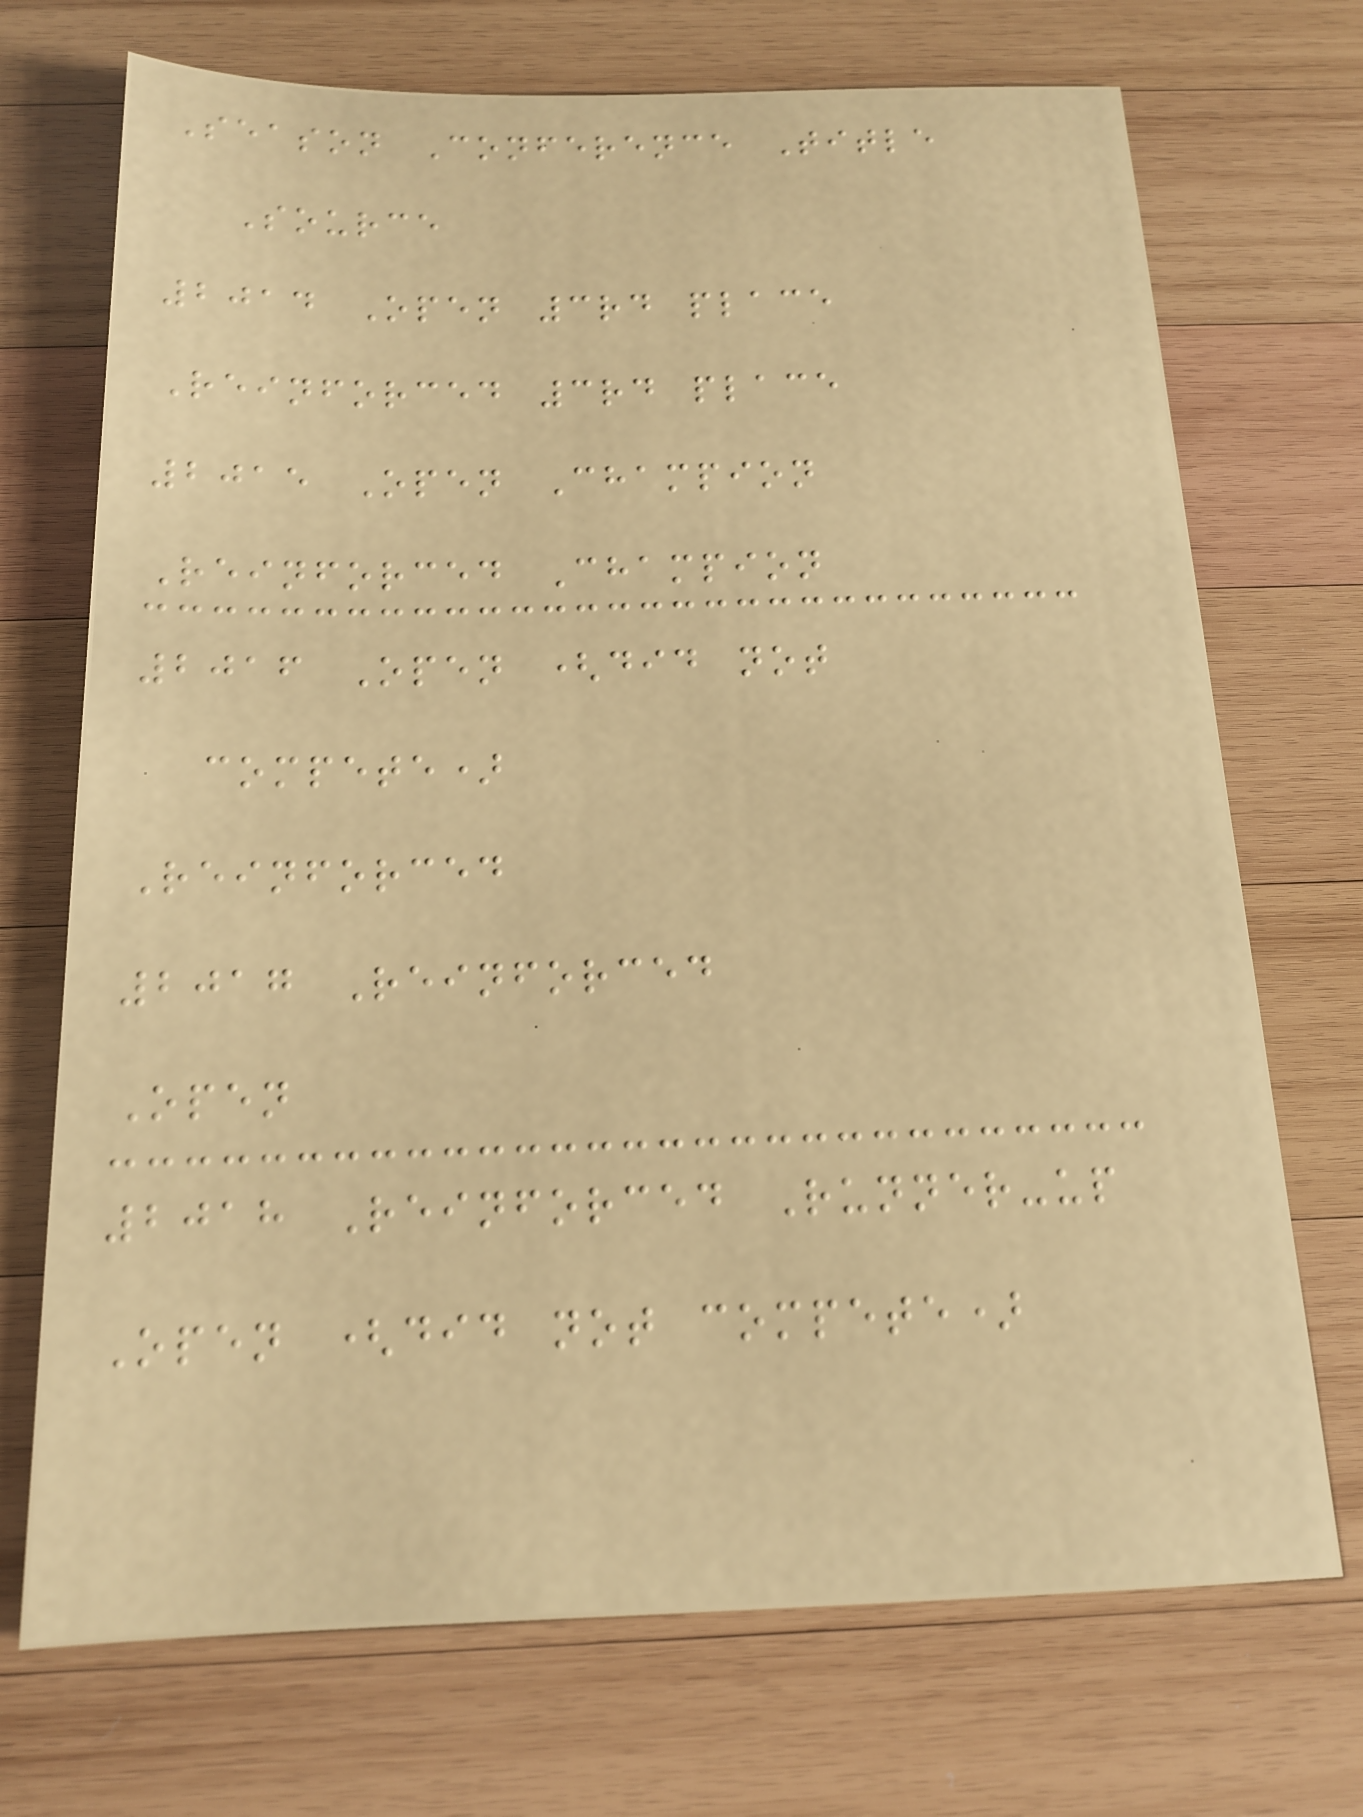Season Conference Title
Source
2014 Open 3rd place
Reinforced 3rd place
2015 Open Champion
Reinforced Champion
2016 Open (did not
compete)
Reinforced
2017 Reinforced
Open
2018 Reinforced Runner-up
Open (did not compete)
